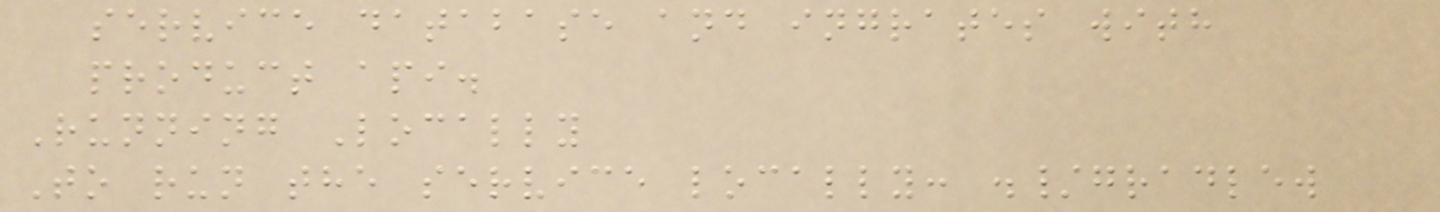service database and ingrates with
product api.
Running Locally
To run the service locally: ./gradlew
